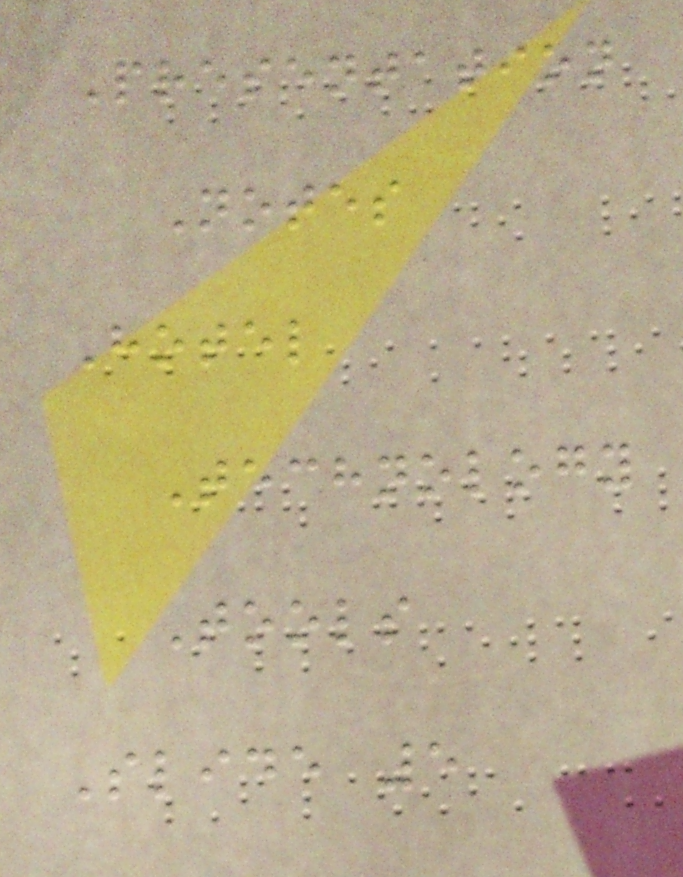Presentation
Notes
Hotel
Technology
Tools
Slide 5
